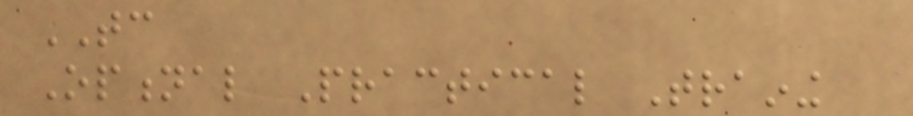TC
Optional Practical Training
